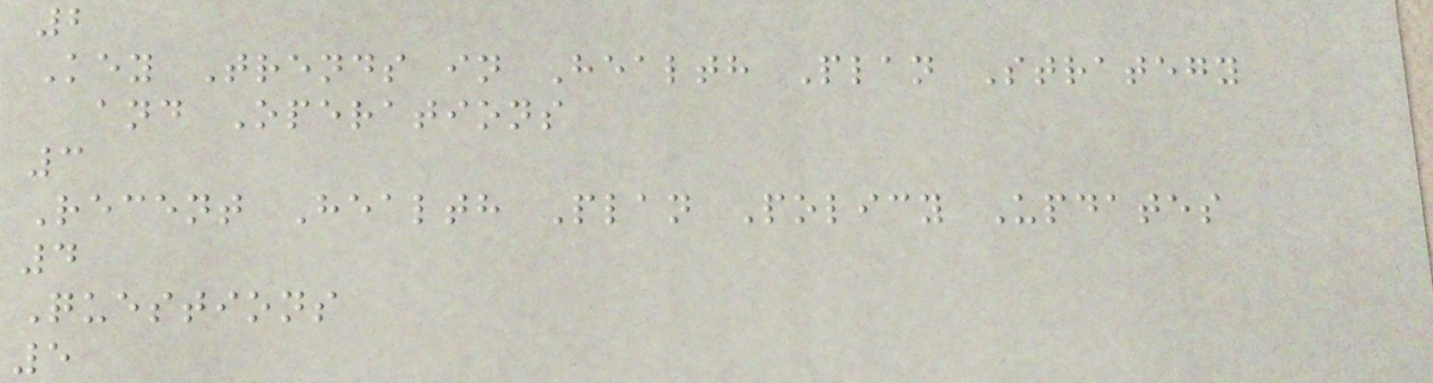2
Key Trends in Health Plan Strategy
and Operations
3
Recent Health Plan Policy Updates
4
Questions
5
